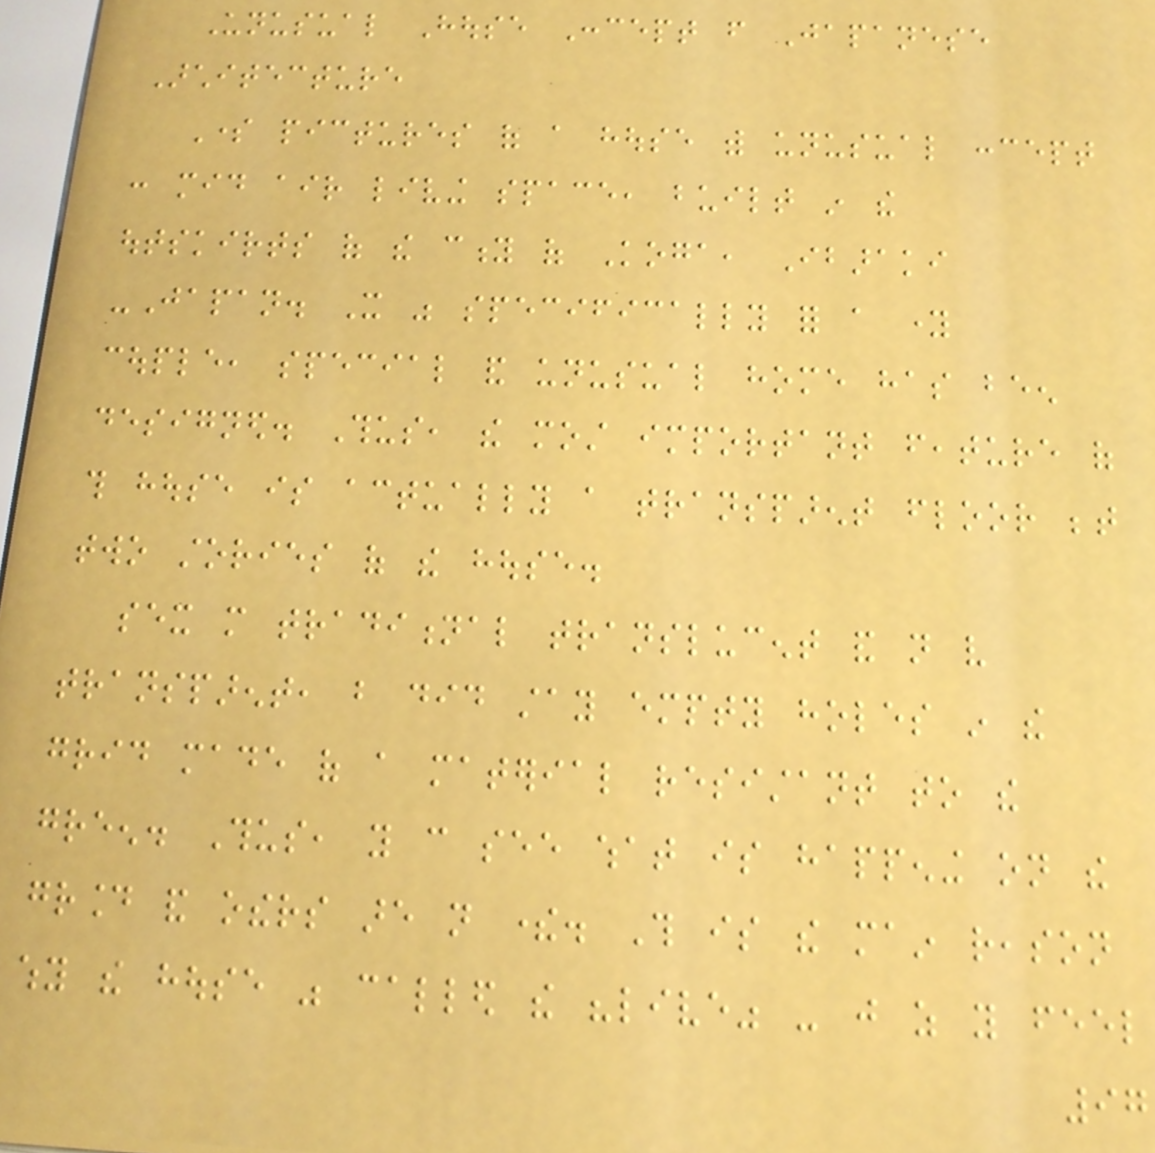Unusual House Concept from Japanese
Architecture
Some pictures of a house with unusual concept
: mid air living space, built in the
outskirts of the city of Koga, Ibaraki
-Japan. It was specifically for a young
couple, special and unusual home has been
designed. Thus, the most important feature of
this house is actually a transparent floor between
two stories of the house.
sex more traditional translucent and not very
transparent, but did stay empty holes in the
grid made of a material resistant to the
green. Thus, you can see what is happening on the
ground and others are not there. This is the main reason
why the house was called the "live" - just as you feel
97
